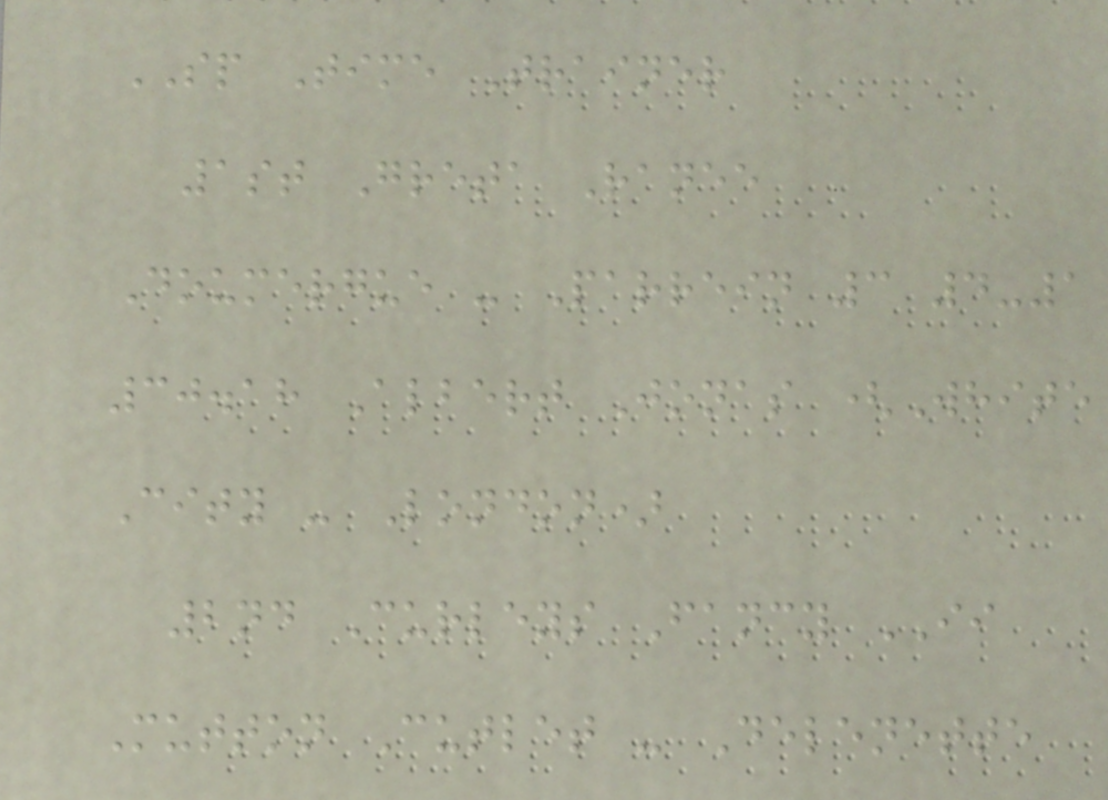SP Time Trainer
1st Greta Ranee
Doumergue - Parrein 3 4-1
30.18 Albert Jonas (White
City - London)
2nd Curleys Fancy II
Mutton Cutlet - Delenette
